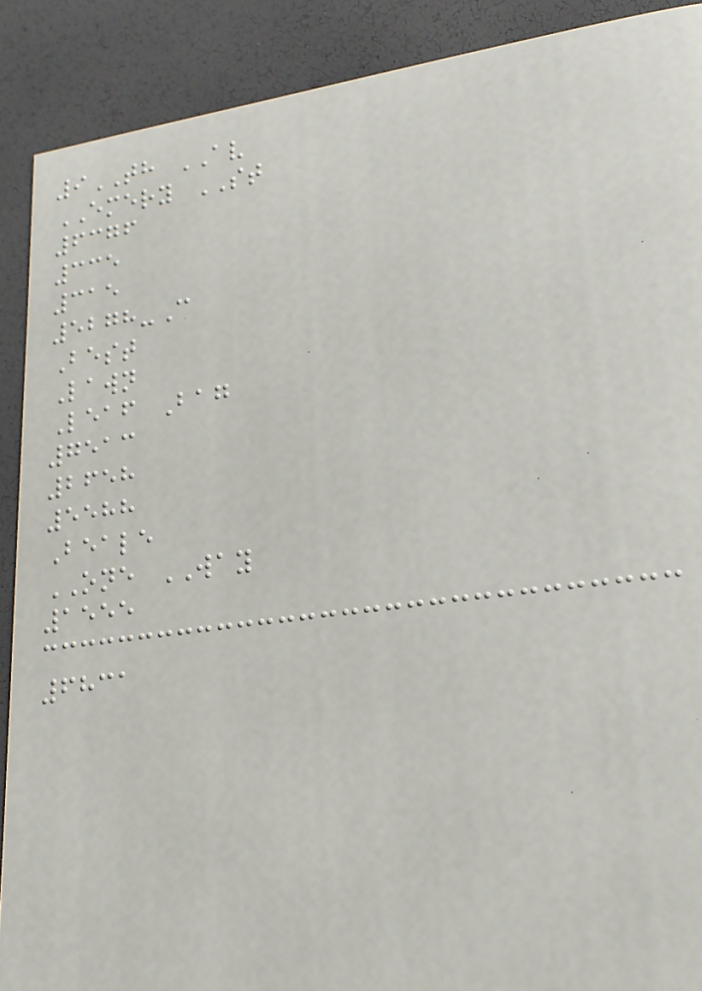9TH AV
EMERY ST
6376
335
315
5278-C
Best
Lawn
Leaf Bag
7513
2658
5588
Beale
ONE WAY
1555
6831
